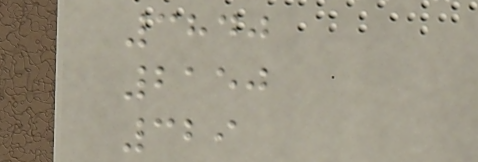3840
2150
329
